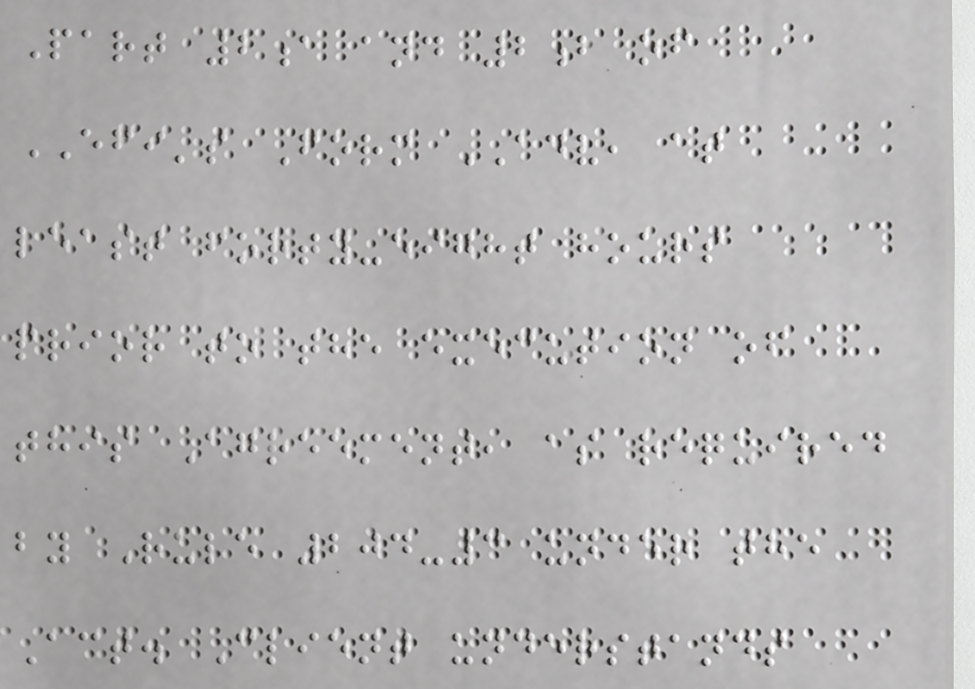Part 2a and 2b of
EFI's Form ADV, at
least forty-eight hours
prior to the execution of
this Agreement, as required
by Rule 204-3 under the
Act. Client understands
